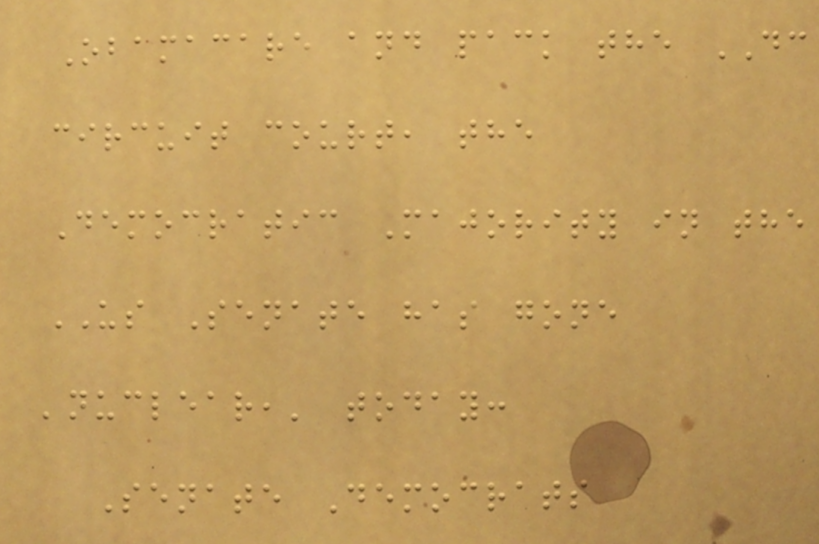Obamacare and pack the DC
circuit court, the
Democratic Majority in the
US Senate has gone
'nuclear,' today:
Senate Democrats
